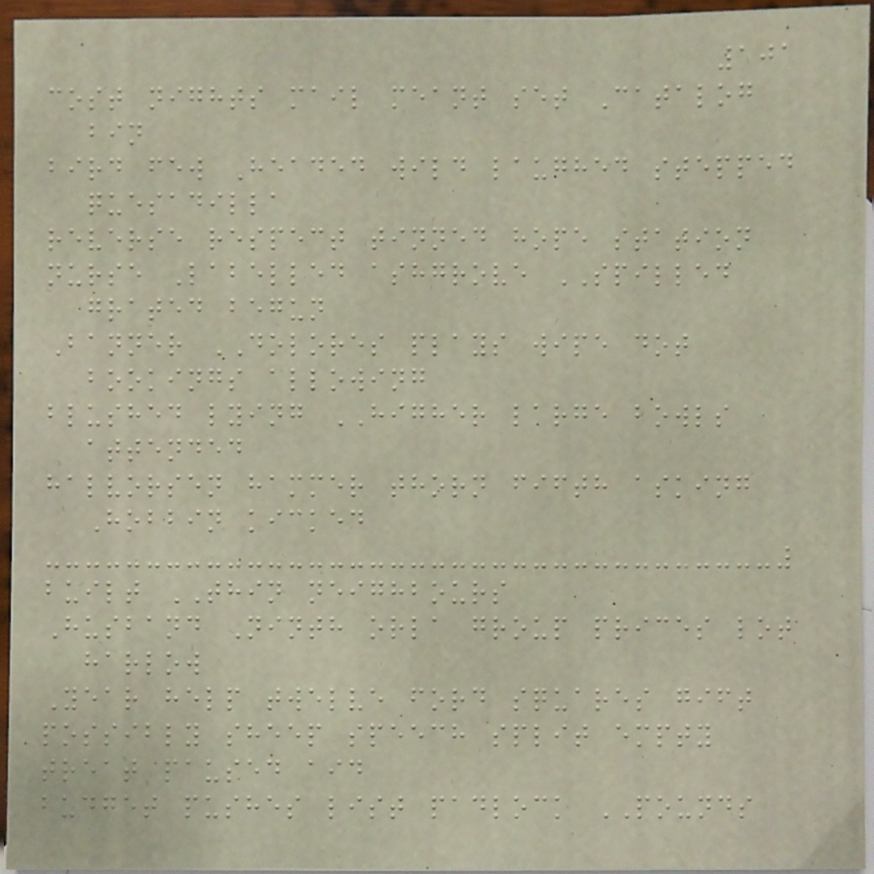101
cost nights mail meant set Catalog
bin
bird few Headed wild laughed stepped
quesadilla
reverse respect tinned hope station
nurse Labelled ashgrove SPILLED
grated begun
Banner DOLORES plays wipe dot
bookings allowing
blushed lying HIGHER large bowls
attended
halvorsen hammer thorn fifth asking
Hobbin kicked
built THIN neighbours
Husband Ninth orla group prices lot
harlow
Year help twelve ford squares gift
possibly sheep speech split empty
treat paused aid
budget pushes list padlock POUNDS
